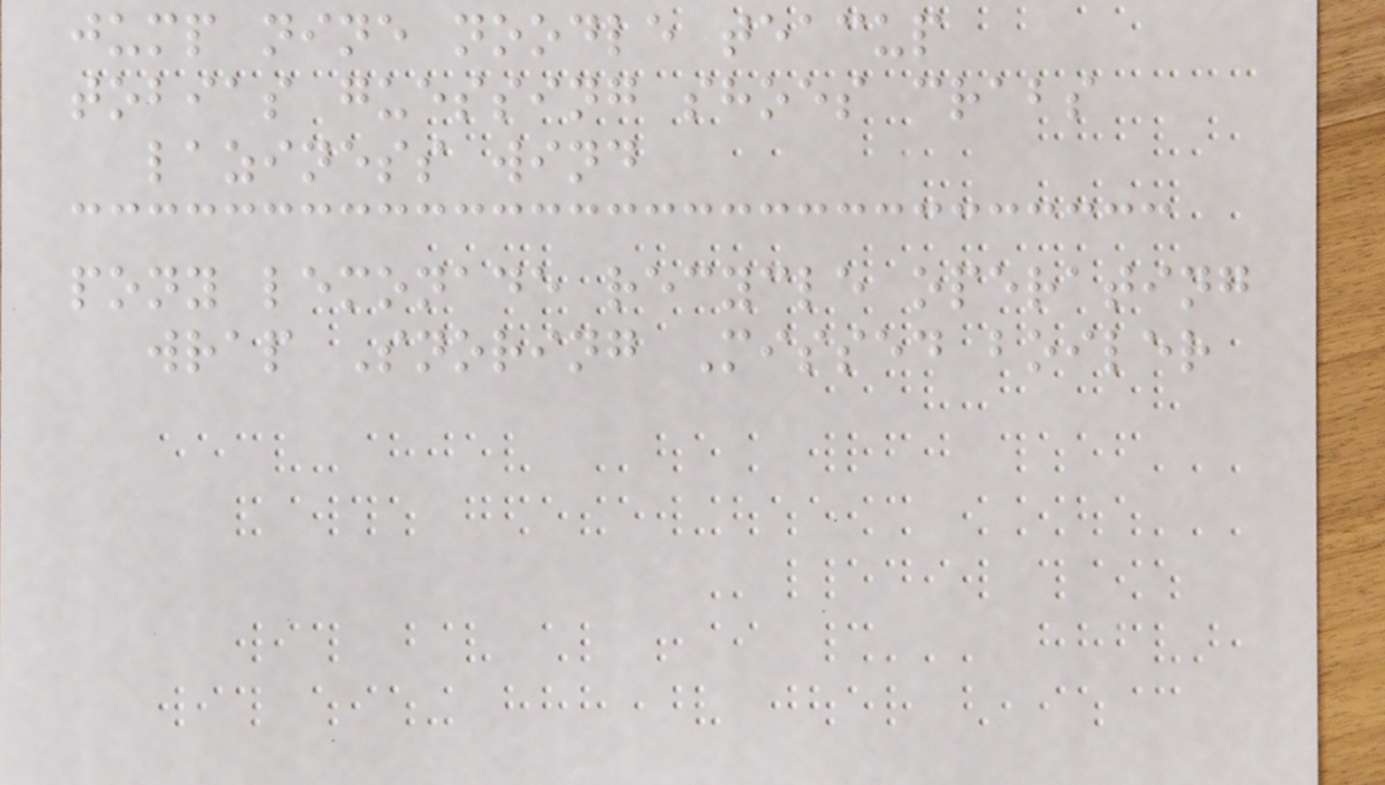jump nine noodle teacup
tobias guessing shoes crabs
laziness wind
pony lemonade recycle operating
wrap Snoring Missed boiler
